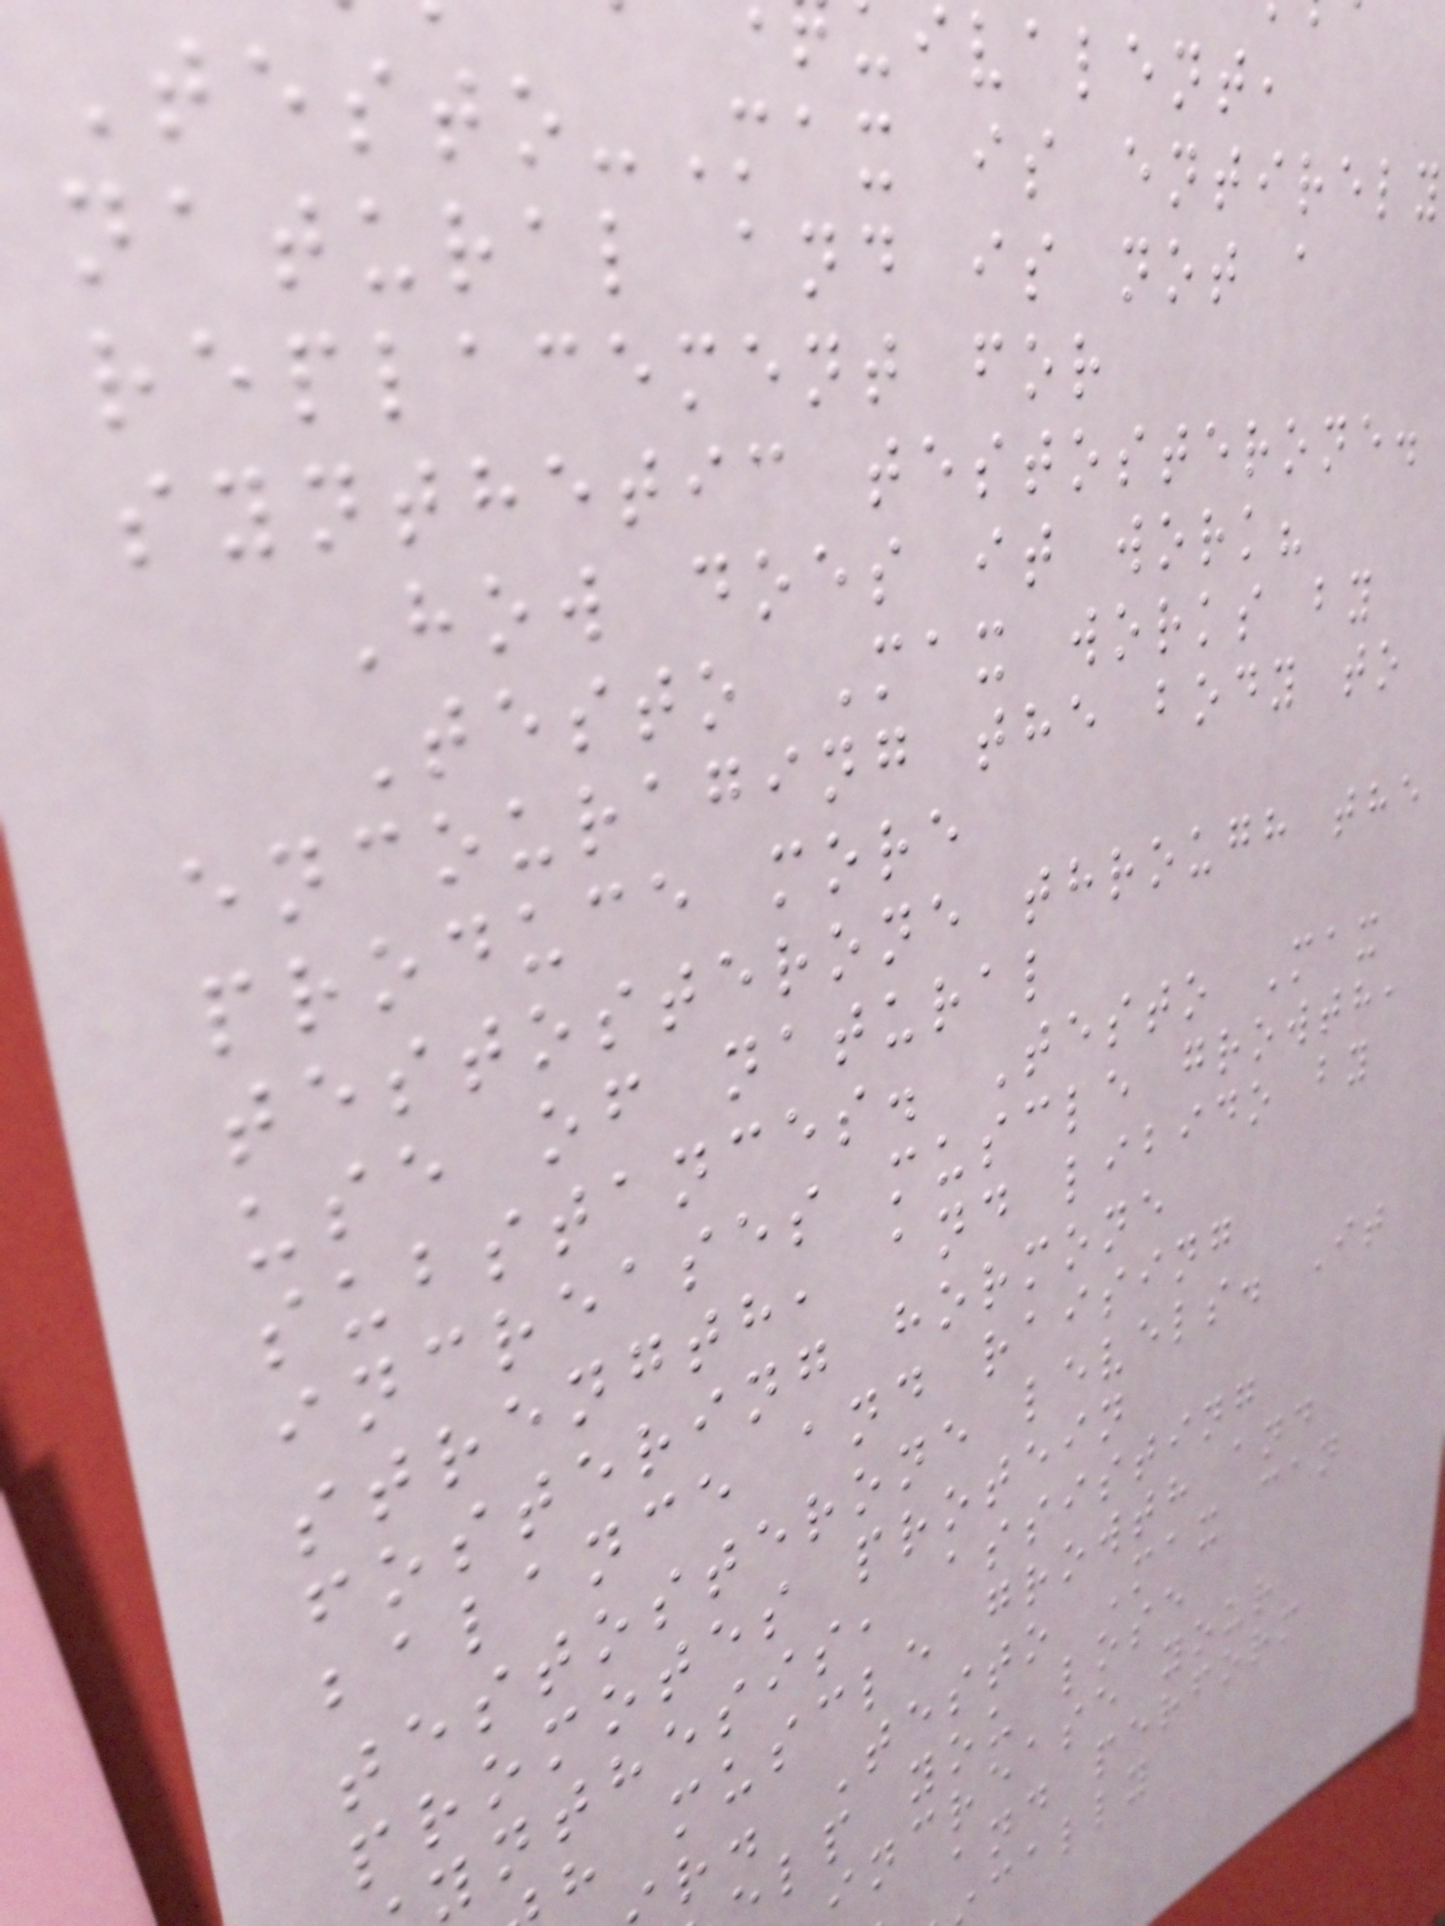ivalent,
Testo-Max is entirely
natural and is not a
replacement for
synthetic testosterone.
How does it work?
Testo Max works by
encouraging the body to
produce more
testosterone through the
use of natural
substances. Testo Max
increases muscle growth,
strength, and libido by
fostering hormone
balance and raising
testosterone levels. It
promotes protein
ynthesis, assisting
h muscle growth and
r. Testo Max can
lp you lose
increase your
and perform
cally
